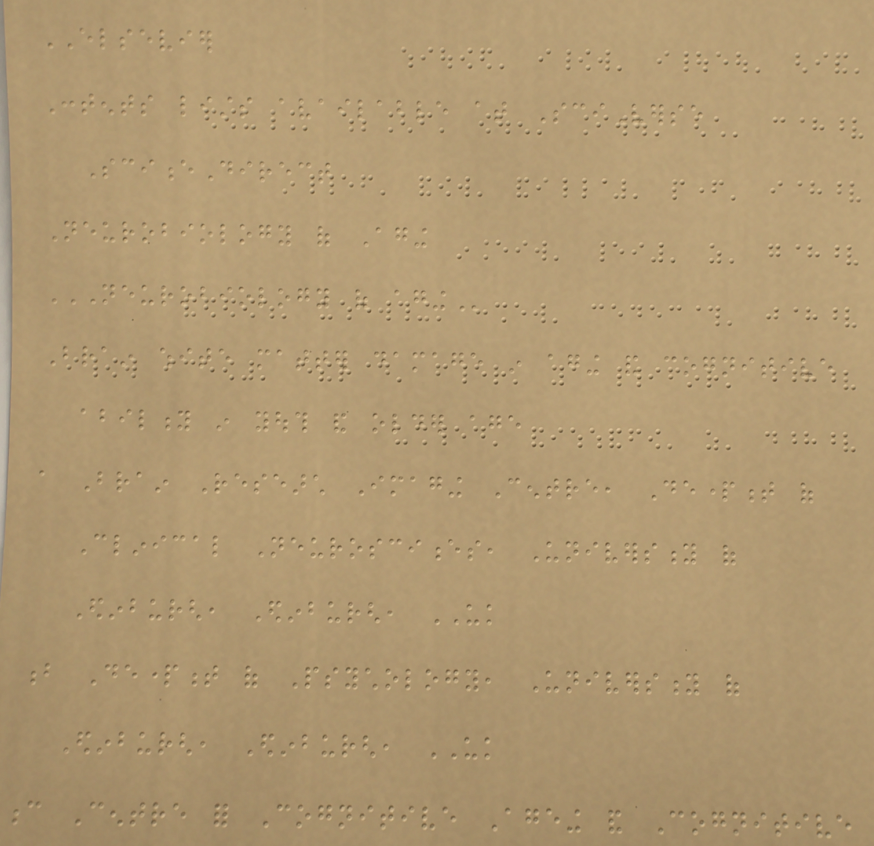ELSEVIER
Contents lists available at SciVerse
ScienceDirect
Neurobiology of Aging
NEUROBIOLOGY OF AGING
Brain white matter damage in aging and cognitive
ability in youth and older age
a Brain Research Imaging Centre, Department of
Clinical Neurosciences, University of
Edinburgh, Edinburgh, UK
b Department of Psychology, University of
Edinburgh, Edinburgh, UK
c Centre for Cognitive Ageing and Cognitive
